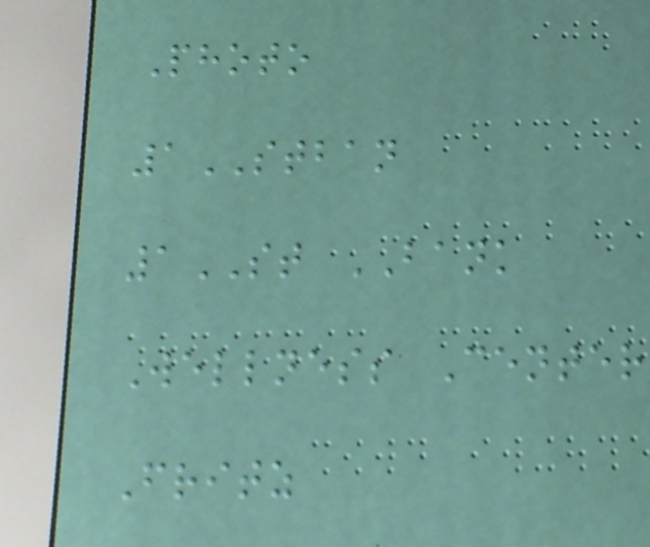Photo
1STBAN
1ST BANK
Wellness Center
Fritz
